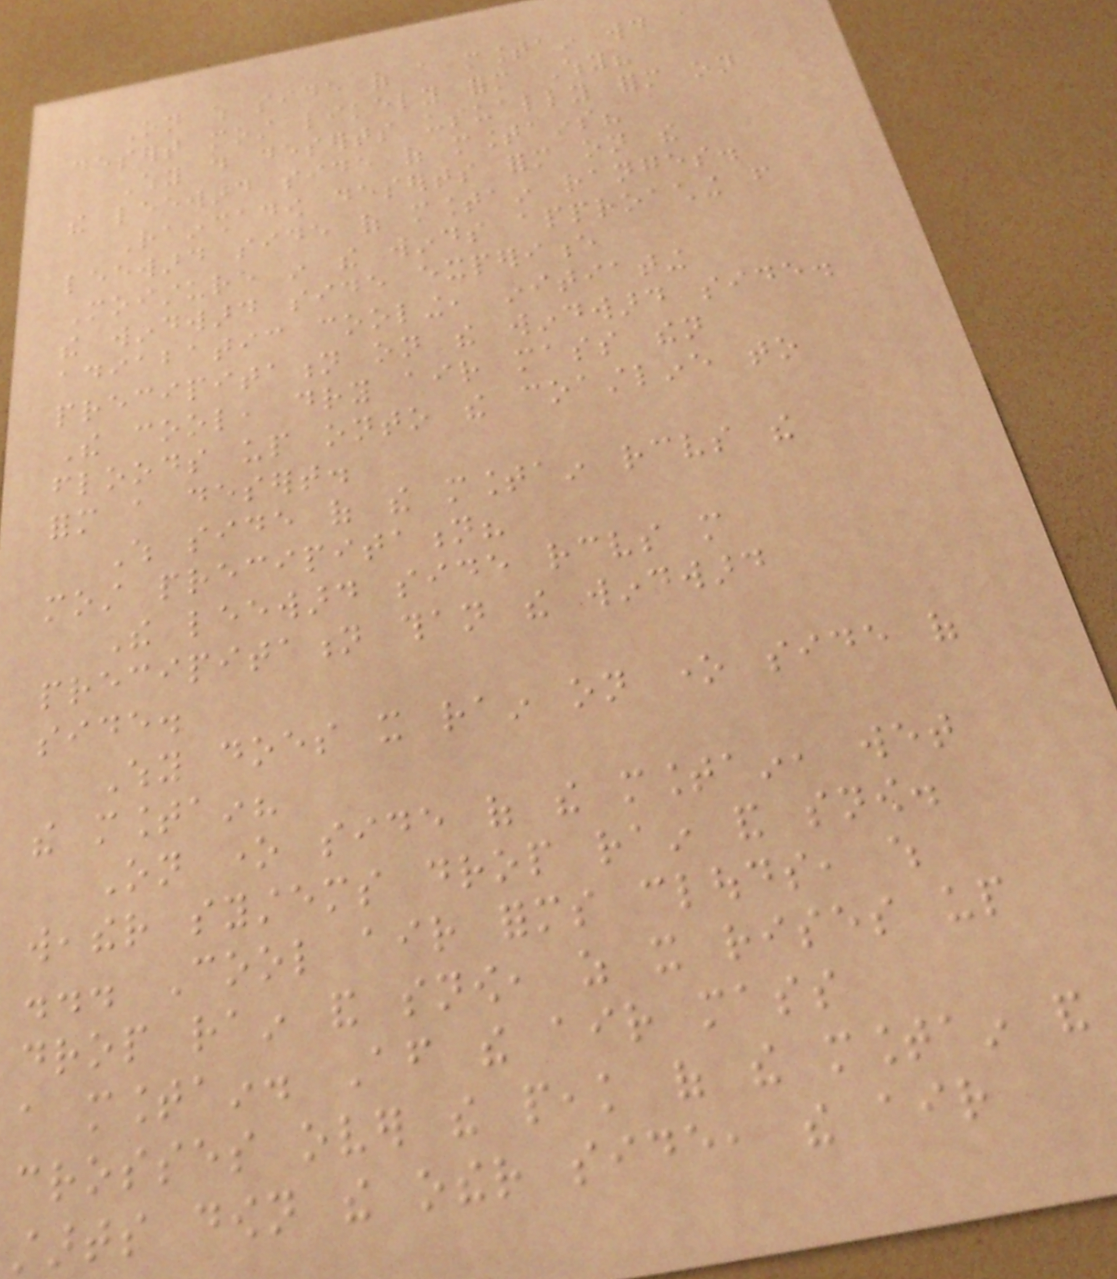On which side of a mountain would a
desert most likely form Why?
Why do deserts usually form on
the leeward side of mountains?
Rainshadow deserts form on the
leeward side of mountain ranges.
Moisture in the winds approaching from
the windward side experience
adiabatic cooling, initiating
precipitation on the windward side.
The cool, dry air mass then
floods up onto the coastline to
form a desert.
Which side of the mountain receives the
most precipitation?
The leeward side receives more
precipitation than the windward
side.
Why does it rain on one side of
the mountain?
On one side of the mountain, wet
weather systems drop rain and snow.
... Cool air forms clouds, which
drop rain and snow, as it rises up
a mountain. After the air mass
crosses over the peak of the mountain and
starts down the other side, the air
